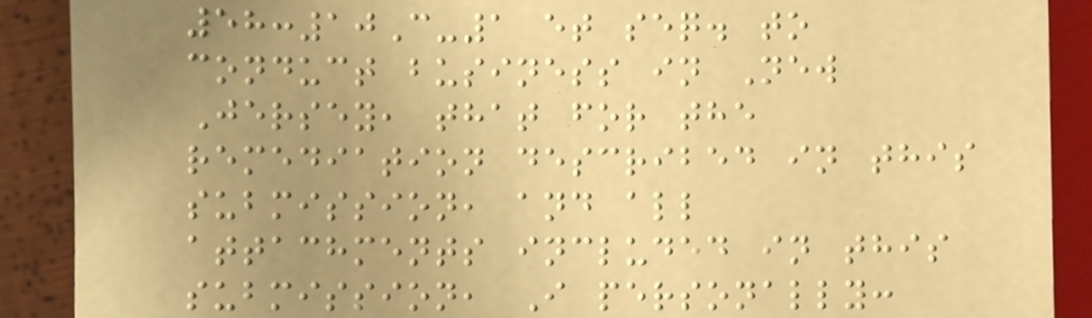58:10C-1 et seq. to
conduct business in New
Jersey, that for the
remediation described in this
submission, and all
attachments included in this
submission, I personally:
